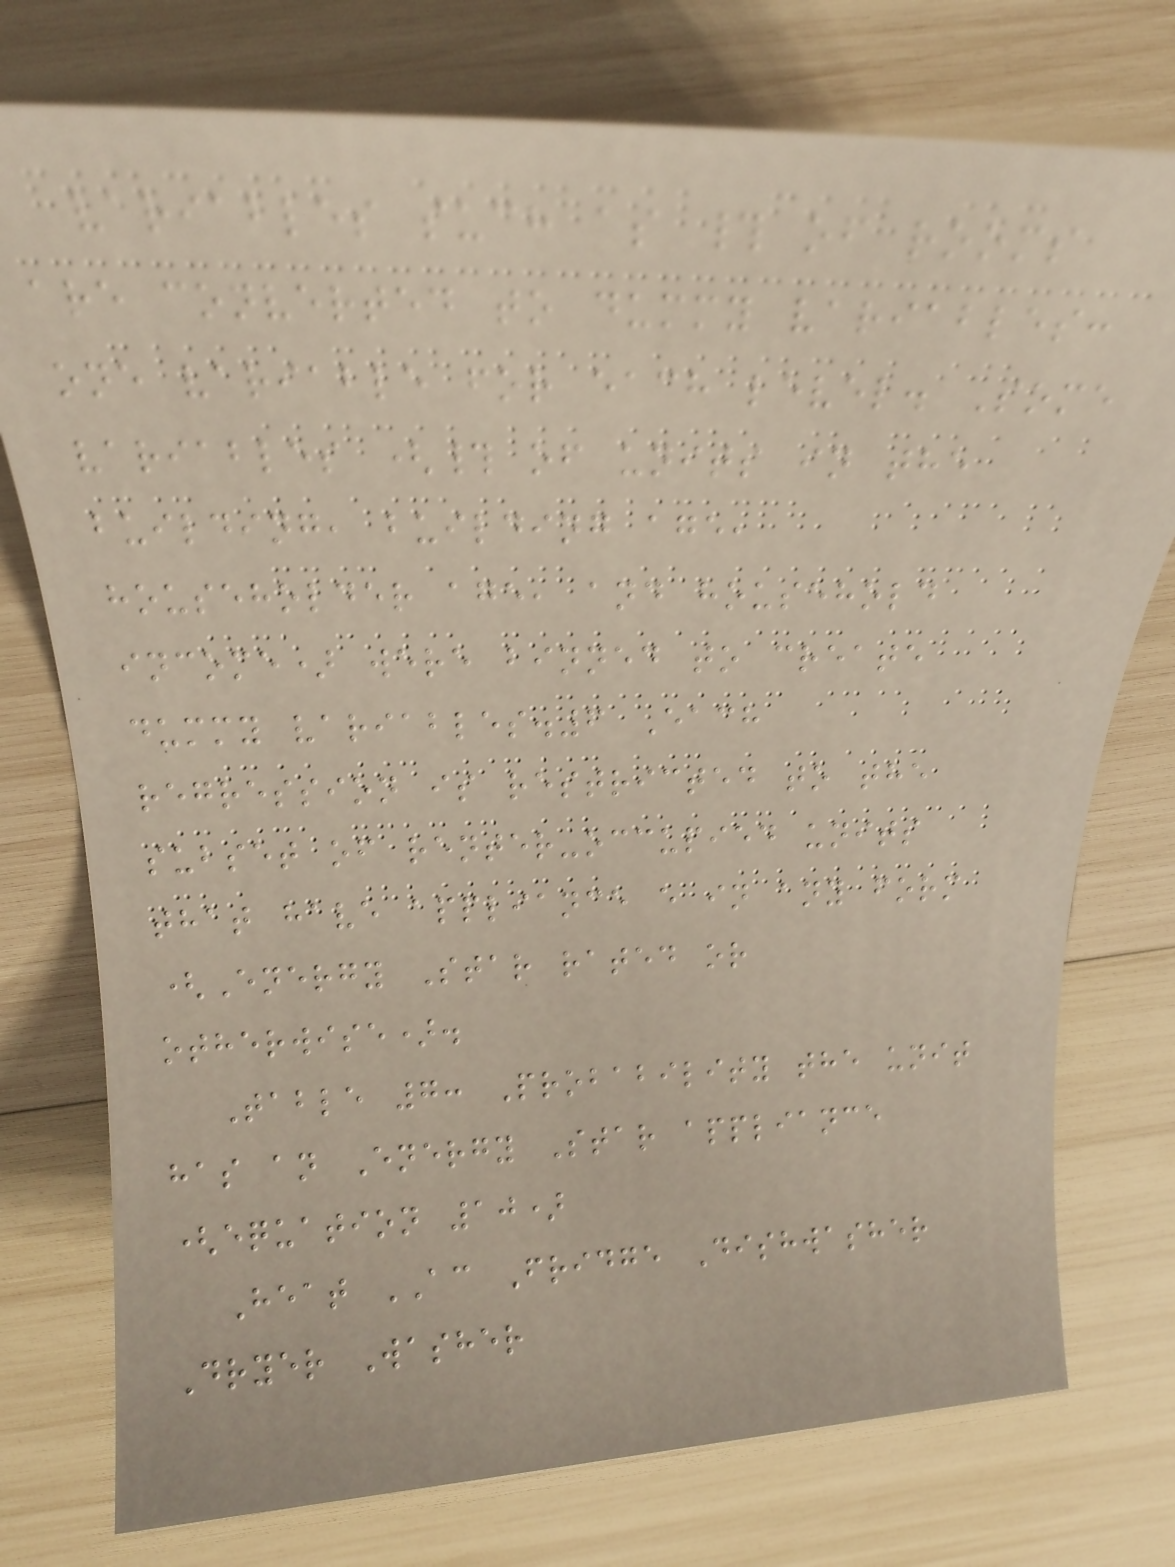variables such as # of rooms
are converted to dummy variables:
one variable for each level. Some
variables (# of units in the
building, building age,
householder age, and household
income) were binned to create
dummy variables.6 Each
regression is restricted to the
subset of renter-occupied units
that have appliance e in any form
(Energy Star rated or
otherwise).
Table 7: Probability the unit
has an Energy Star appliance
(equation 10)
Heat AC Fridge Dishwasher
Dryer Washer
